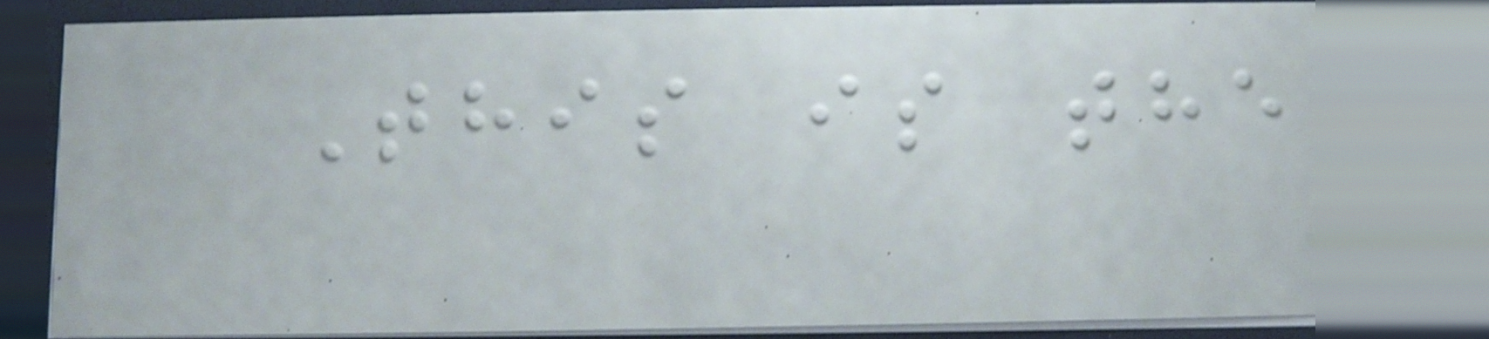This is the
